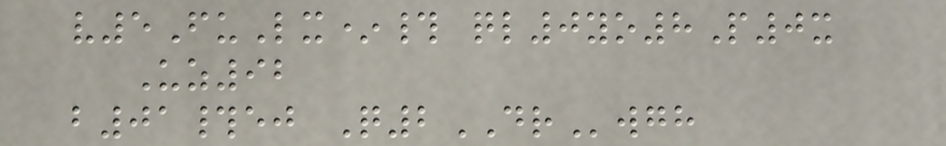v5FuLx*# ql0yo8P0x
Uz92
b01#ej Q2DRwgh
